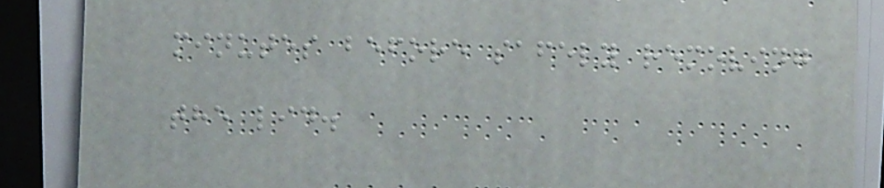minutes before safely removing
the lid.
